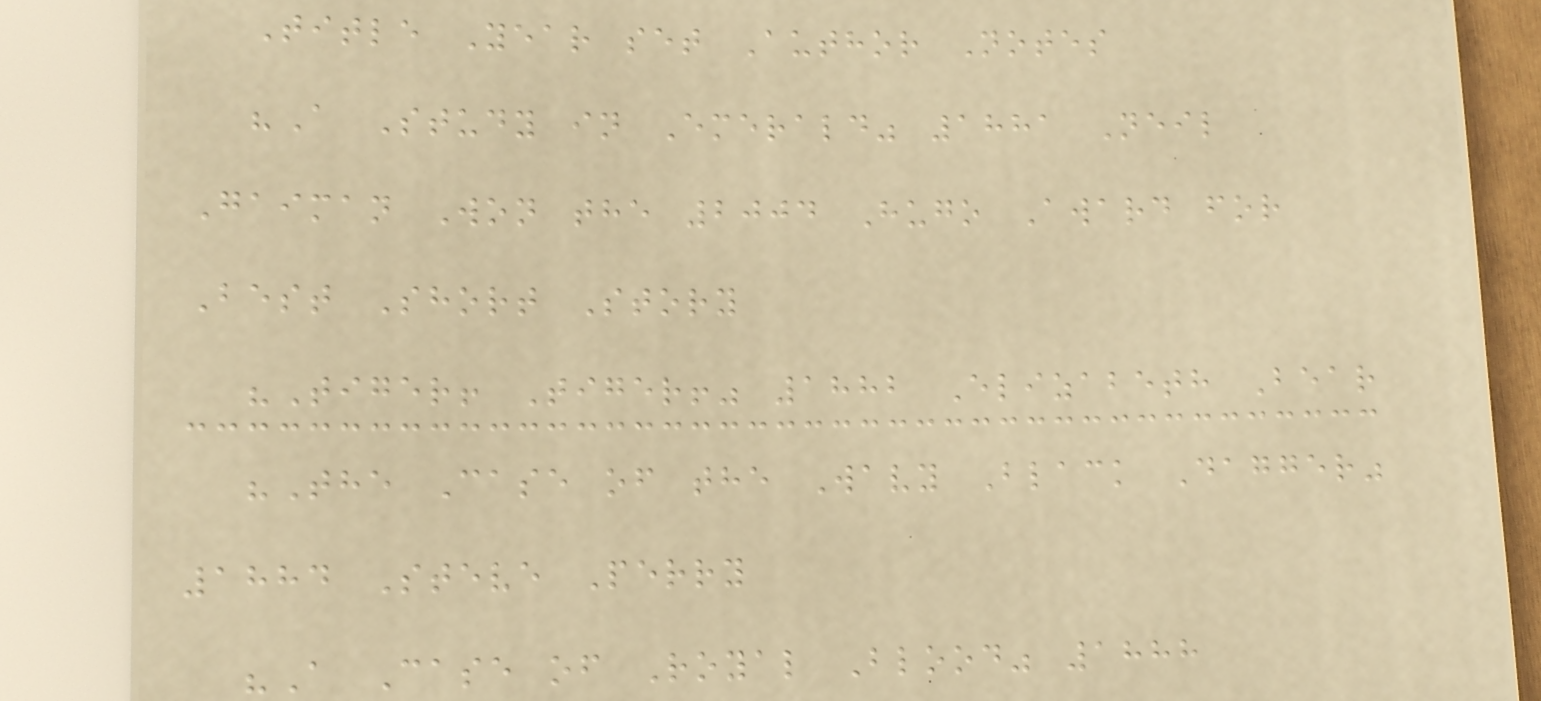Title Year set Author Notes
"A Study in Emerald" 1881 Neil
Gaiman Won the 2004 Hugo Award for
Best Short Story
"Tiger! Tiger!" 1882 Elizabeth Bear
"The Case of the Wavy Black Dagger"
1884 Steve Perry
"A Case of Royal Blood" 1888
